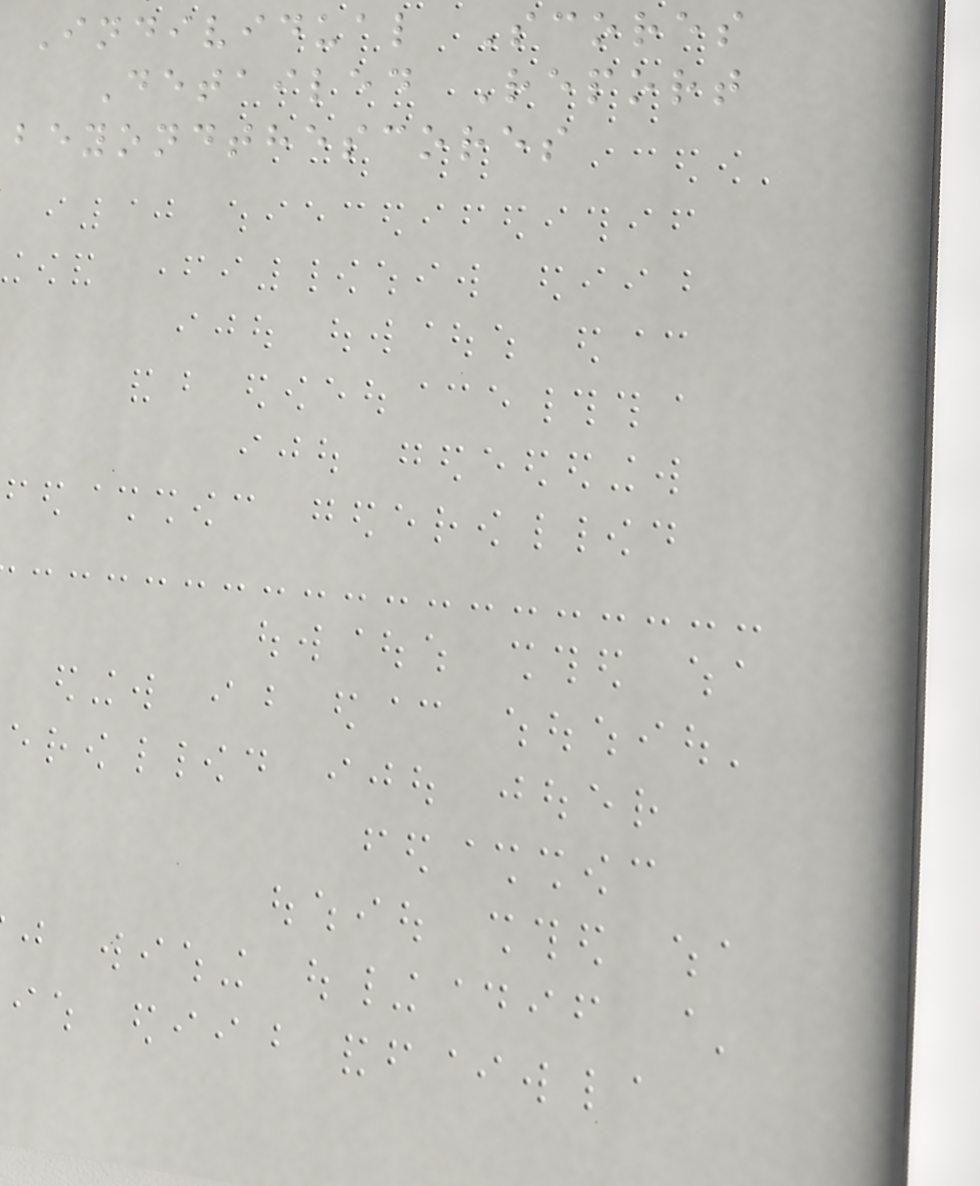Individual Scores
Detailed Report
beyondthescores
